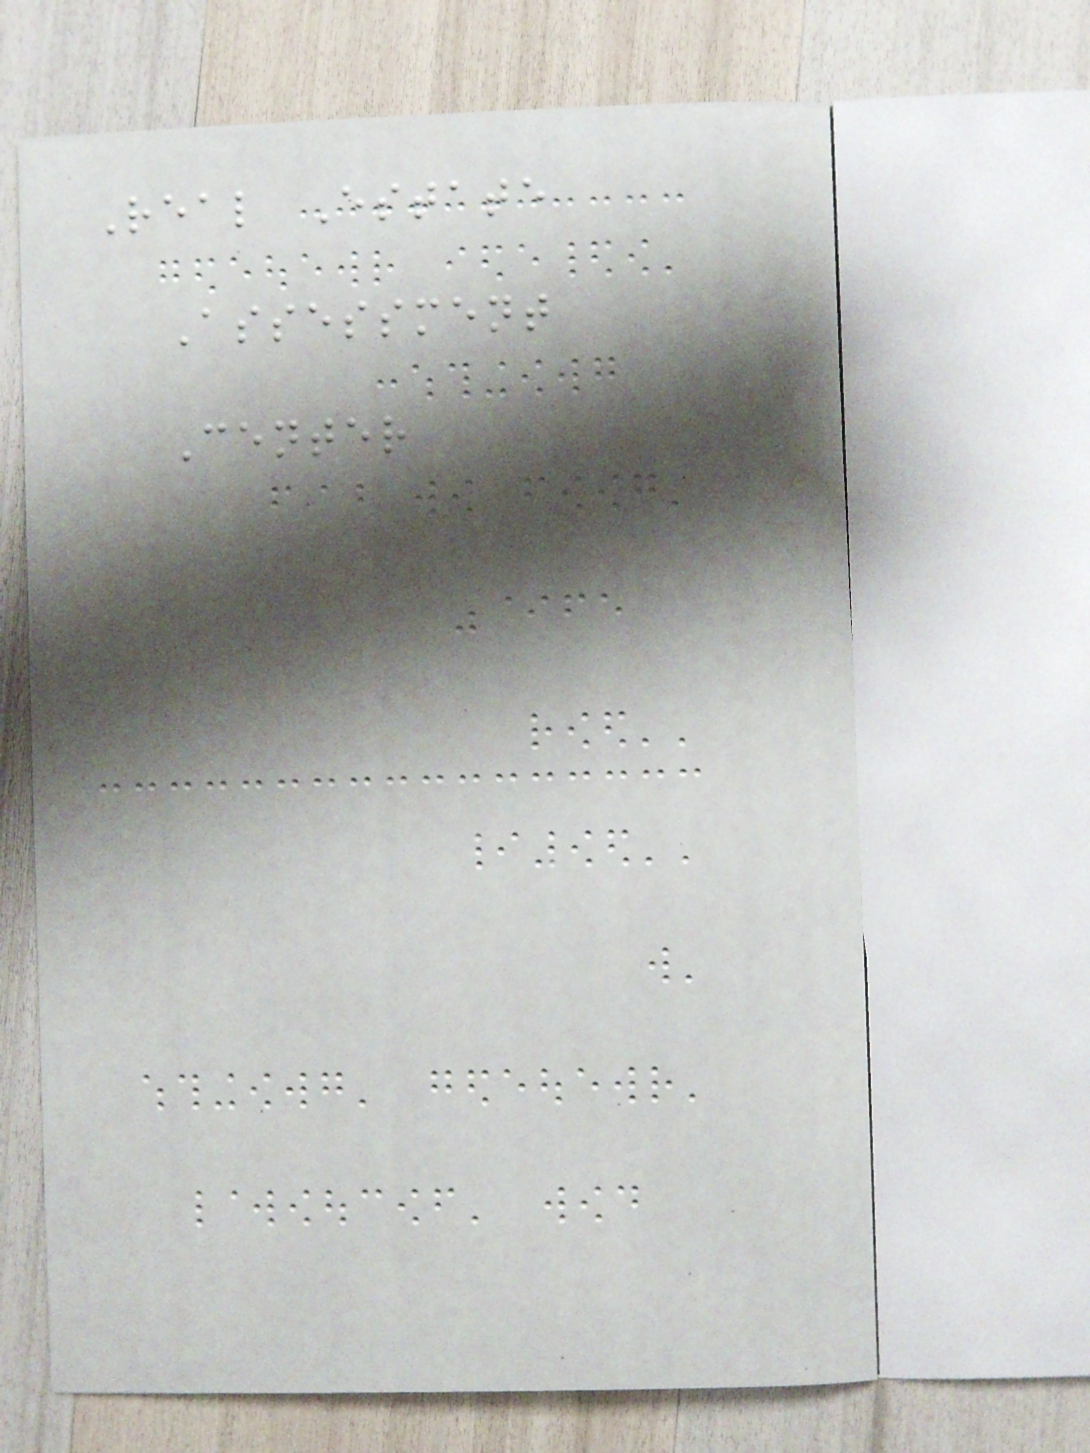Real Estate
Assessment
Center
